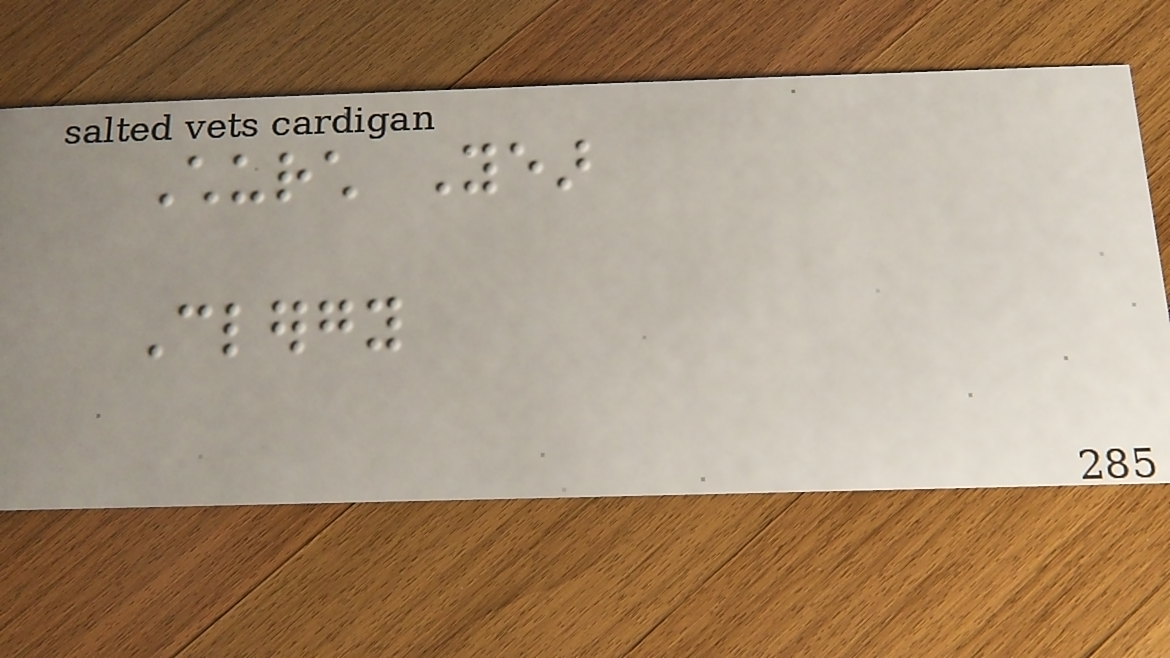Church Year
Clergy
